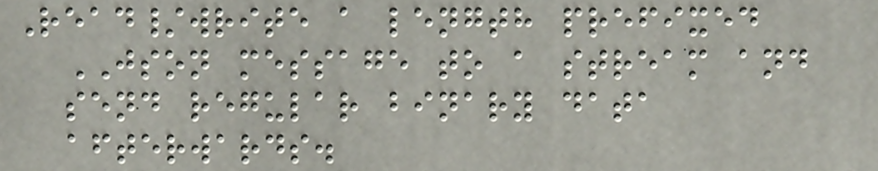Read/write a length prefixed
JSON message to a stream and
send regular binary data
afterwards.
